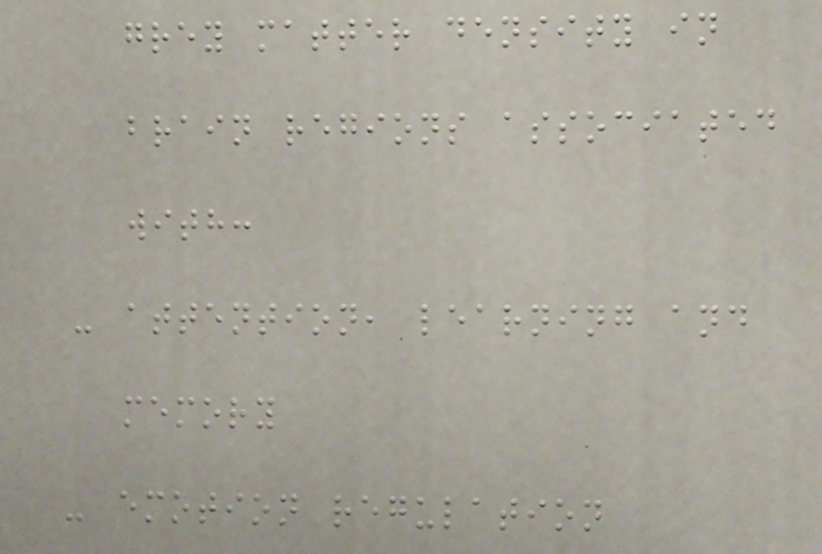grey matter density in
brain regions associated
with:
- attention, learning and
memory
- emotion regulation
